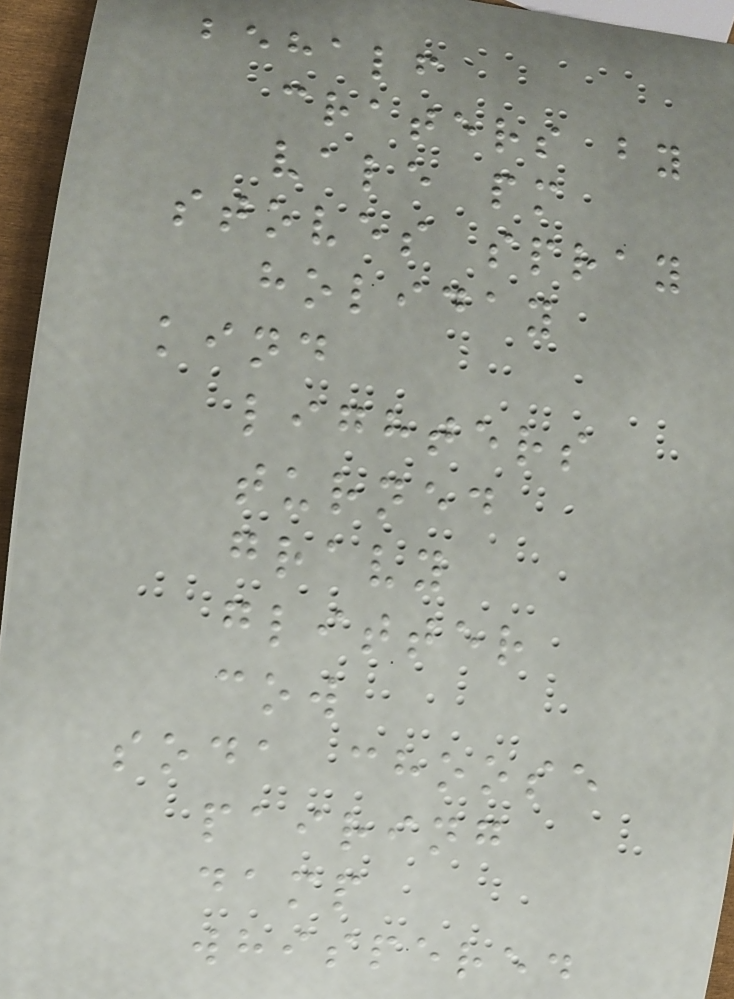behalf
craters by
vale pm
stoves spray
holiday
kind
lighters
turned
gravy
glitter
cow
soda choose
pairing
damp
whispered
